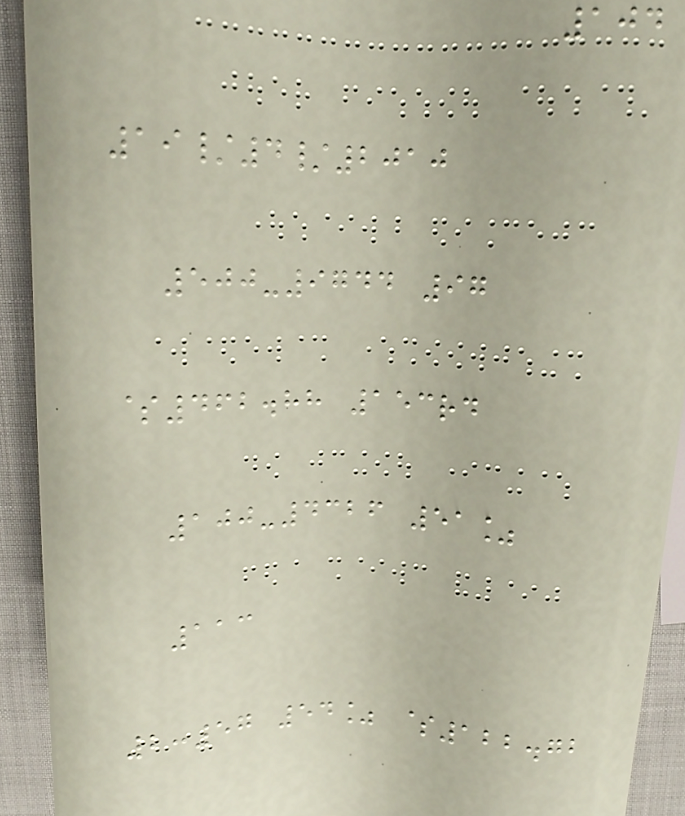104
19/4/2010
500-9744 97
$462.88 153rd
100-4326 51%
113
2:57 54% $122.72
